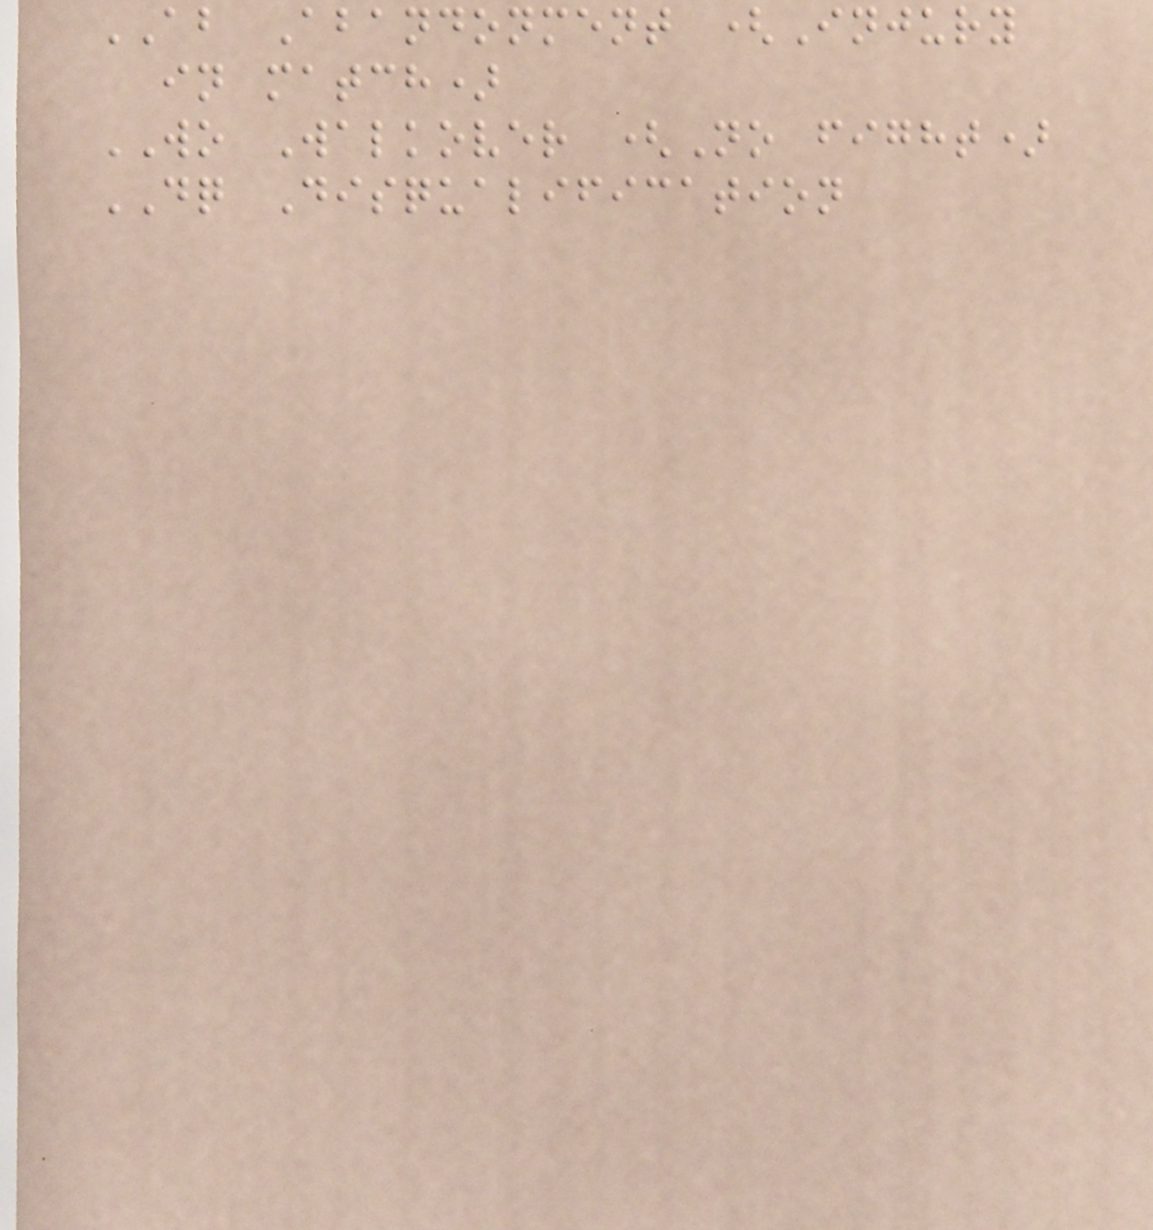AB Abandonment (Injury
in match)
WO Walkover (No fight)
DQ Disqualification
